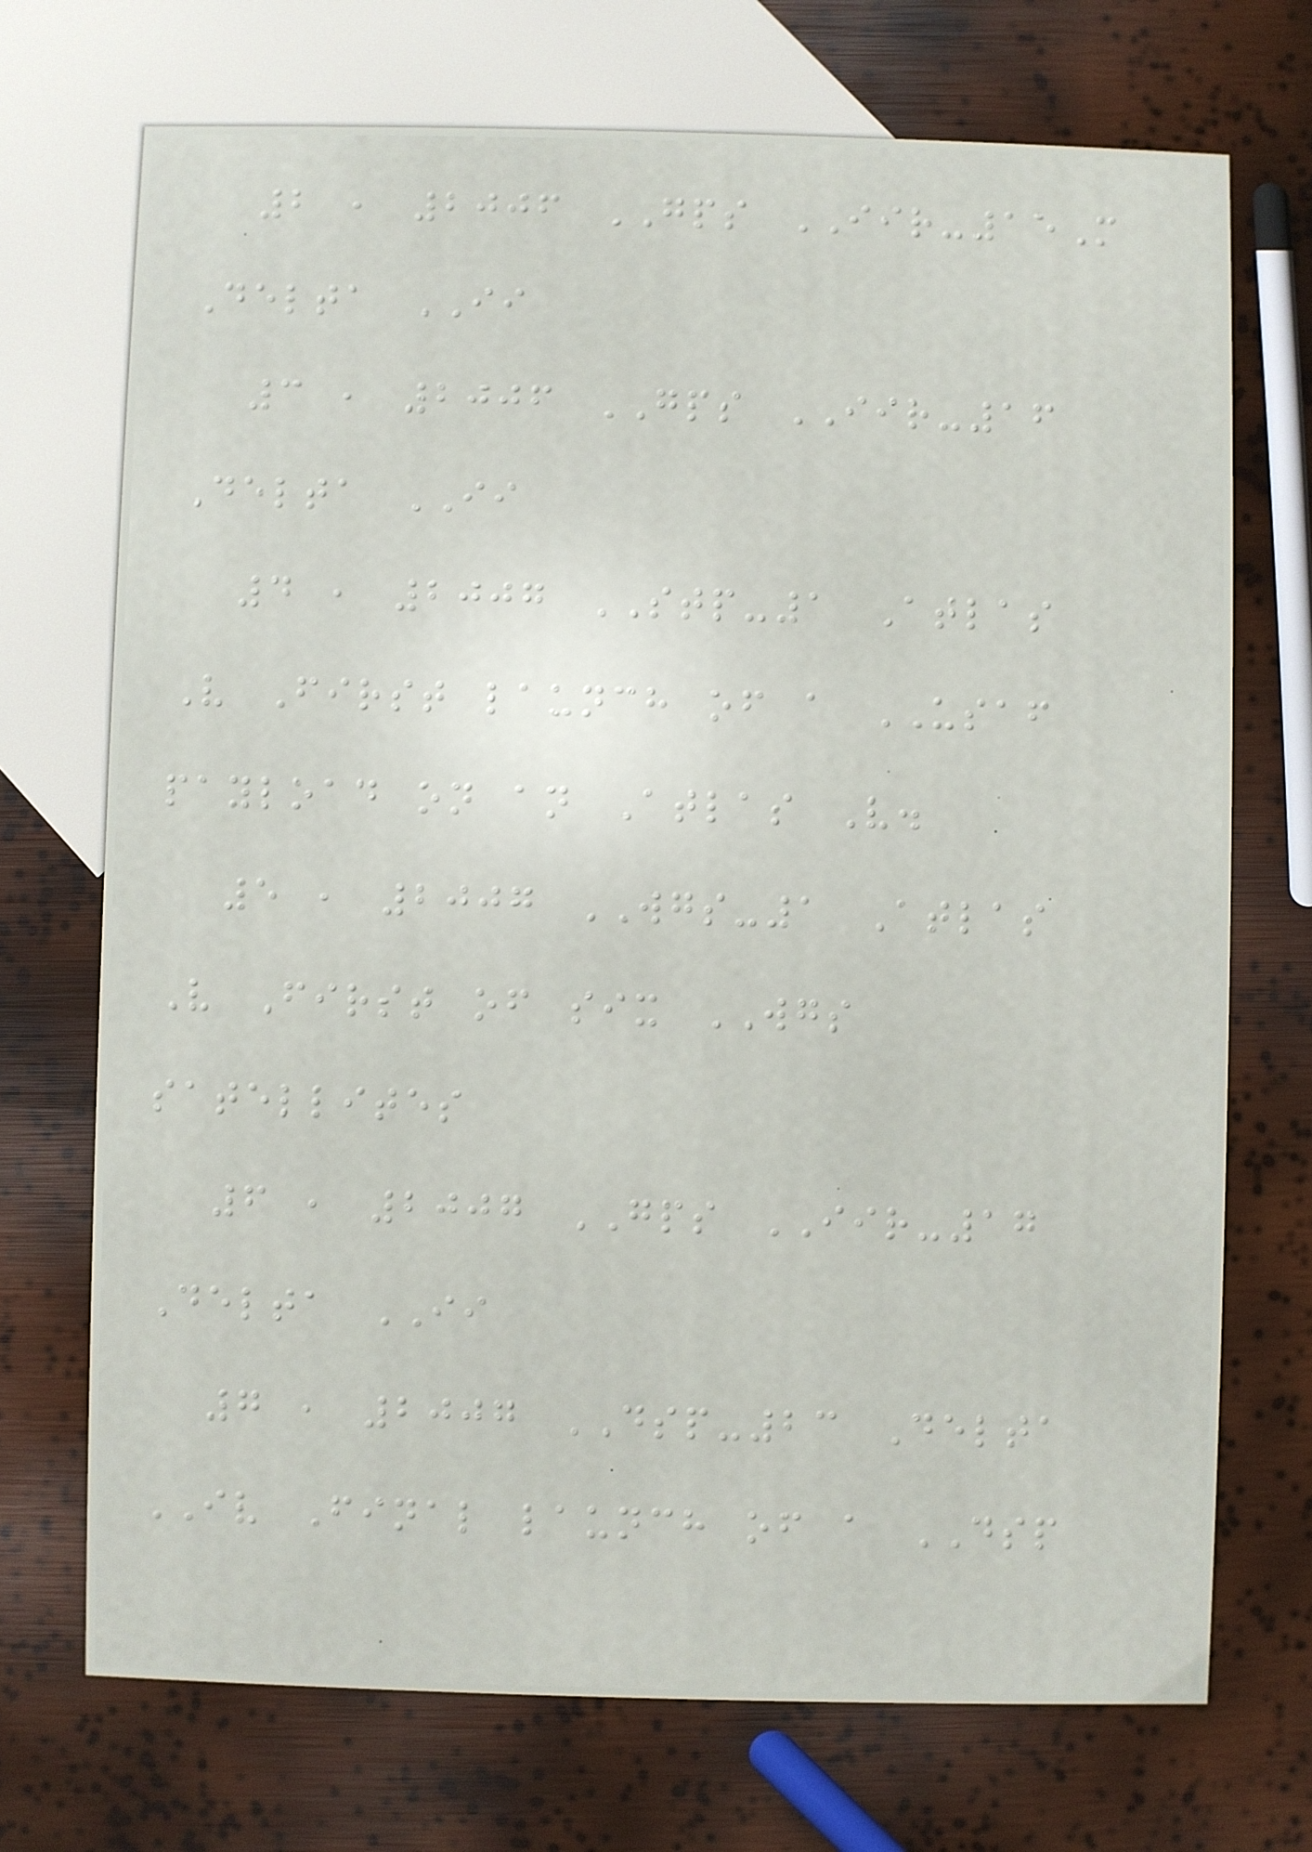2 , 2006 GPS IIR-15M
Delta II
3 , 2006 GPS IIR-16
Delta II
4 , 2007 STP-1 Atlas
V First launch of a USAF
payload on an Atlas V.
5 , 2007 WGS-1 Atlas
V First of six WGS
satellites
6 , 2007 GPS IIR-17
Delta II
7 , 2007 DSP-23 Delta
IV Final launch of a DSP
